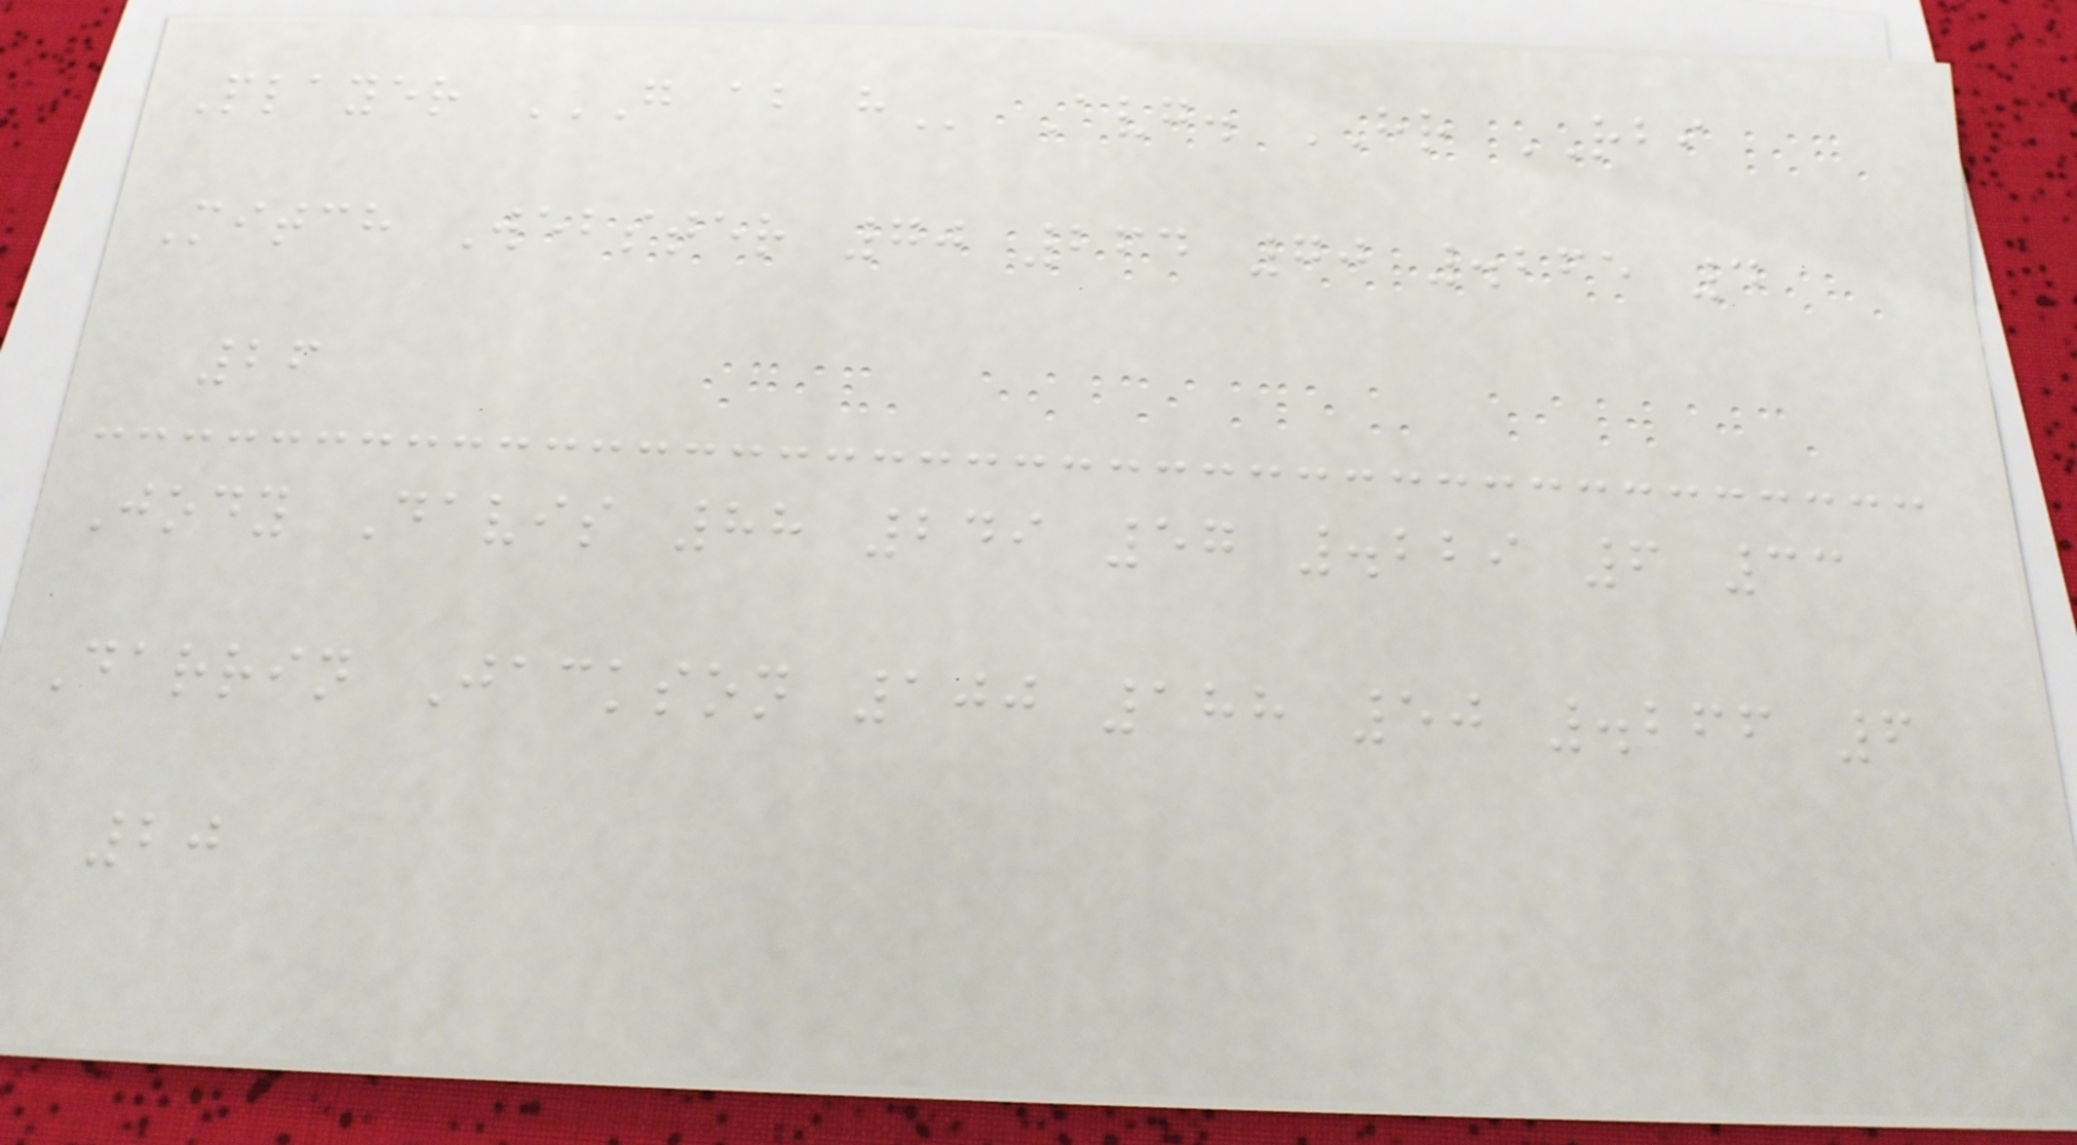Player G AB H Avg. HR RBI
Mitch Webster 70 264 70 .265 4
26
Jody Davis 88 249 57 .229 6 33
Darrin Jackson 100 188 50 .266 6
20
